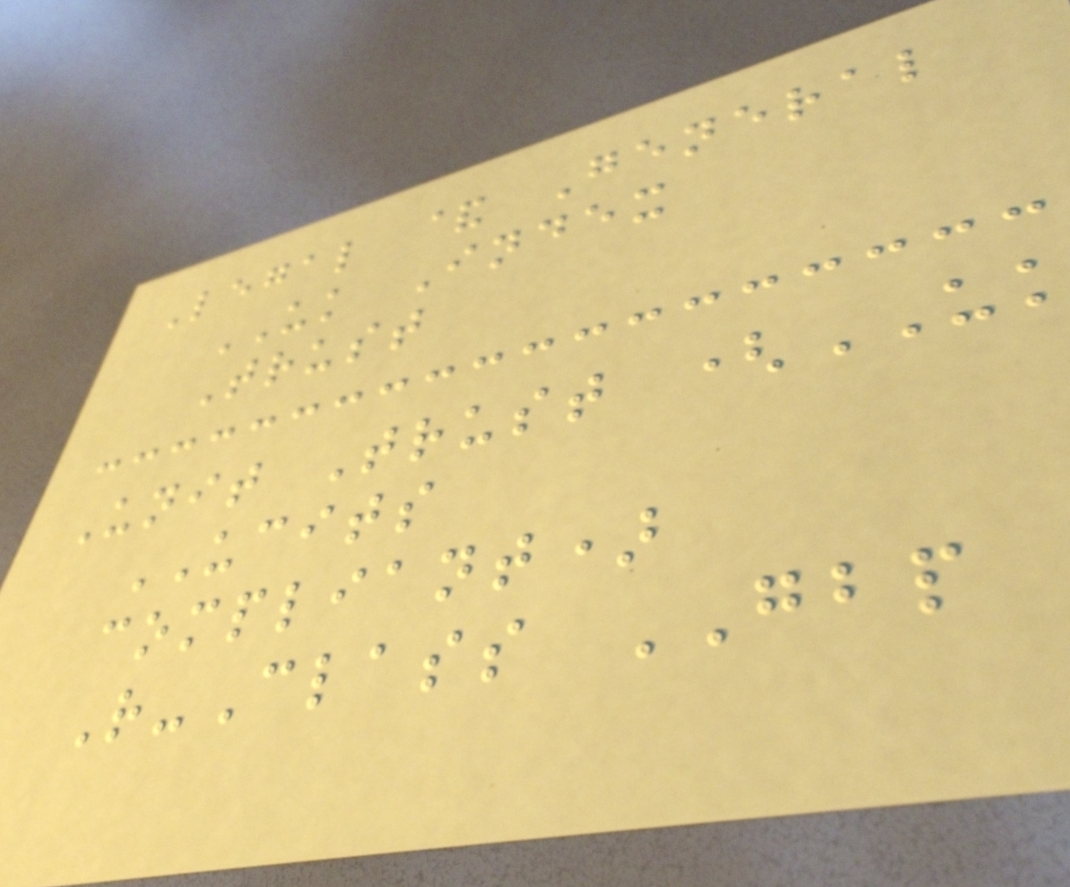Legal & General
UK Index
Trust
Unit Trust (UK
UCITS
compliant)
R-Class GBP
